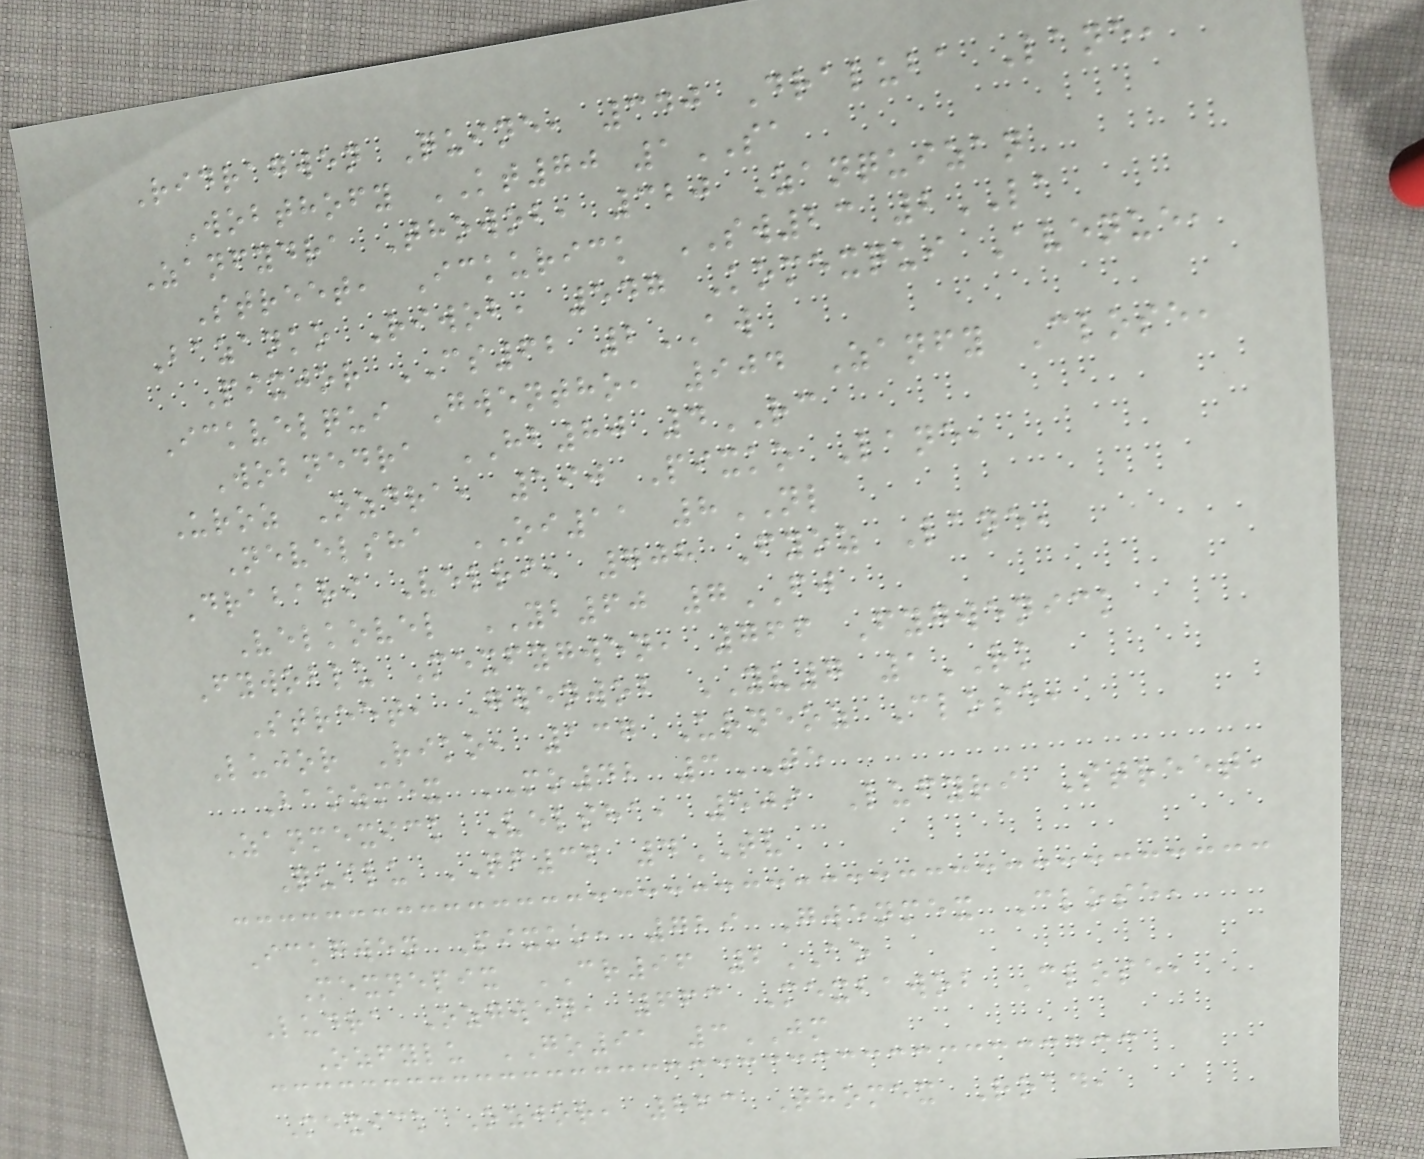Ridragwen Quine, 340 Draluba Lane,
Wobthofy KT70 1SA
Zanfydra Thowob, 320 Zanquizan
Street, Ickurick SW23 2LA
Bazanko Riwob, 547 Komexqui Avenue,
Pixjor CS62 2AW
Ickvelqui Gwentho, 904 Zanfy Close,
Wobnedra HB80 4RC
Uroz Ozdra, 190 Pixko Lane,
Nevelsha OI11 8NL
Drabari Velri, 708 Fyoz Lane,
Velkovel YB60 7FJ
Fywoblu Mexfygwen, 766 Fygwenick
Street, Gwenwob YV7 1RK
Lujor Riko, 137 Urneoz Close,
Baozmex MO42 3TE
Zanmexick Velsha, 509 Lufyri Street,
Quilu QF36 4TV
Ickgwen Pixko, 729 Gwenmex Close,
Mexnepix CR96 2AO
Ludra Ozgwen, 663 Mexbawob Close,
Ozfylu GO91 3JM
Mexick Ozjor, 863 Thomex Road,
